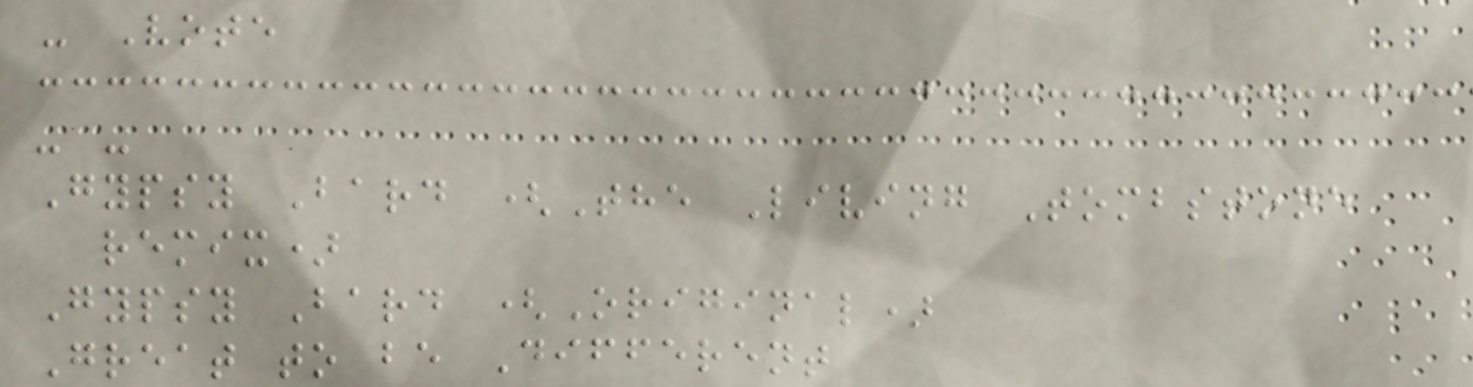- Vote
- -
Gypsy Bard (The Living Tombstone
remix)
Gypsy Bard (Original)
Great to be Different
